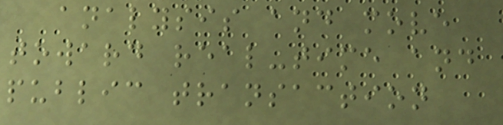analysis and move
toward real-time and
public transaction
